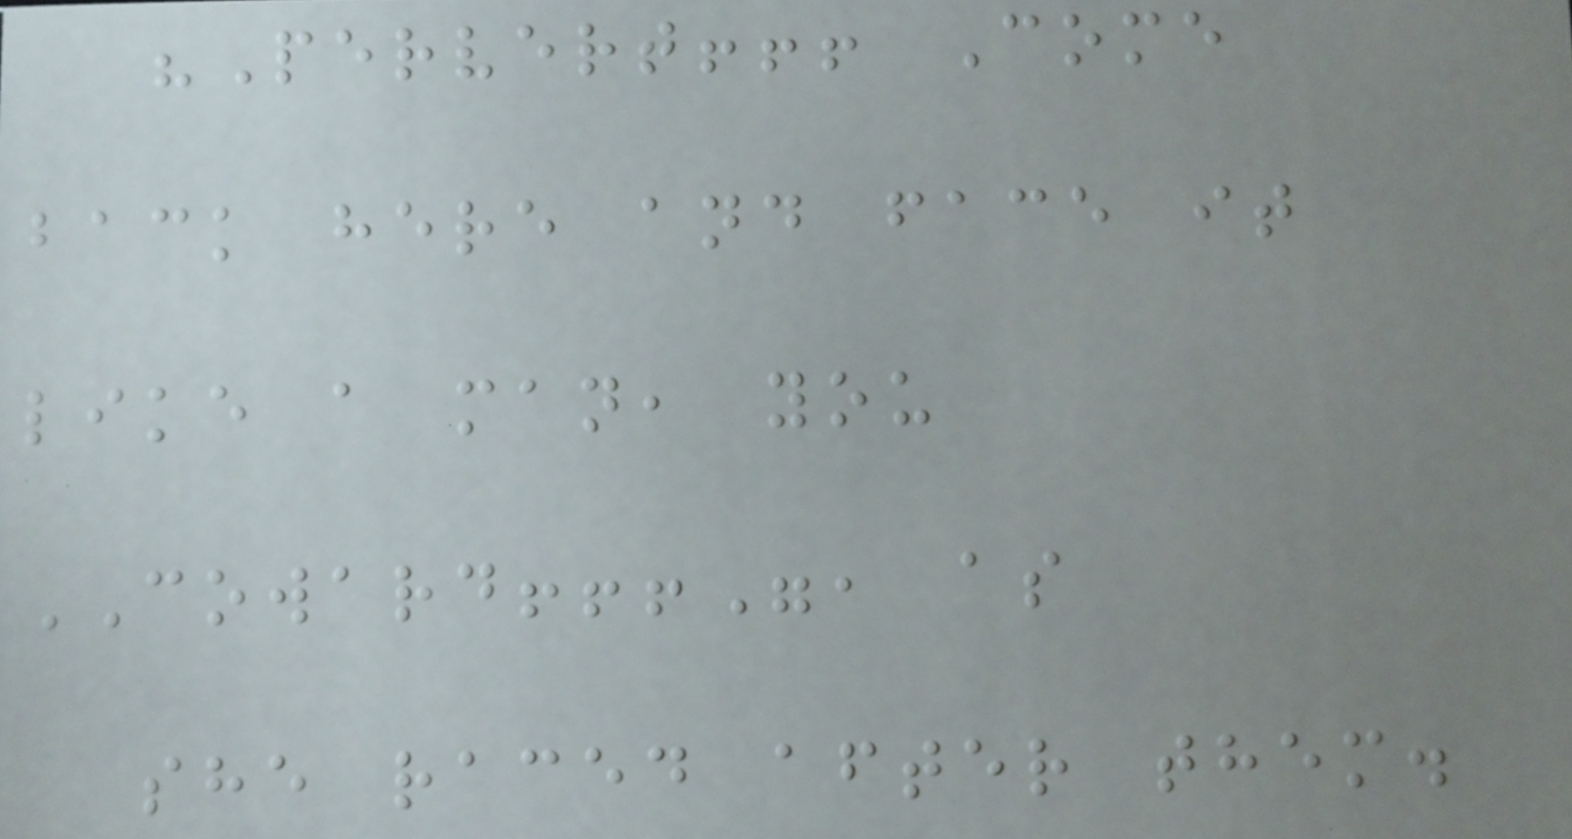"Pervert!!! Come
back here and face it
like a man, you
COWARD!!!", as
she raced after them.
